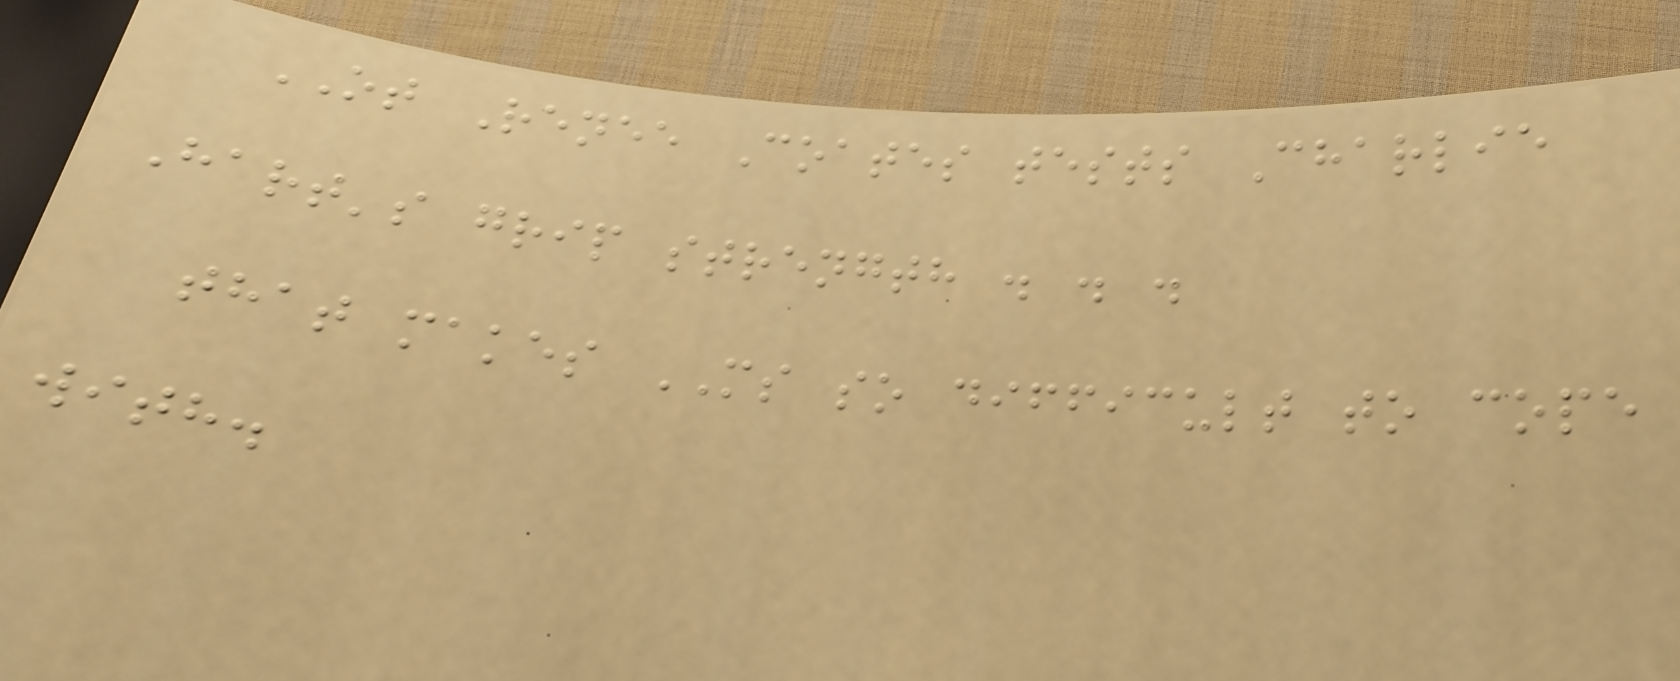OT Renee Coates tests Charlie
Hart's grip strength . . .
that makes MS so difficult to cope
with.
